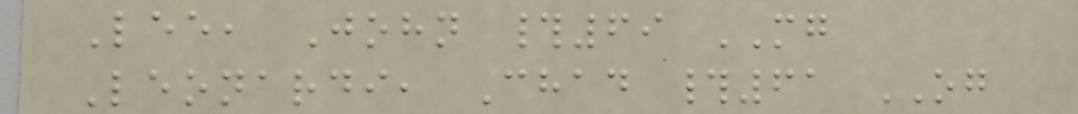Lee, John #69 MG
Leonardi, Chad #61 OG
